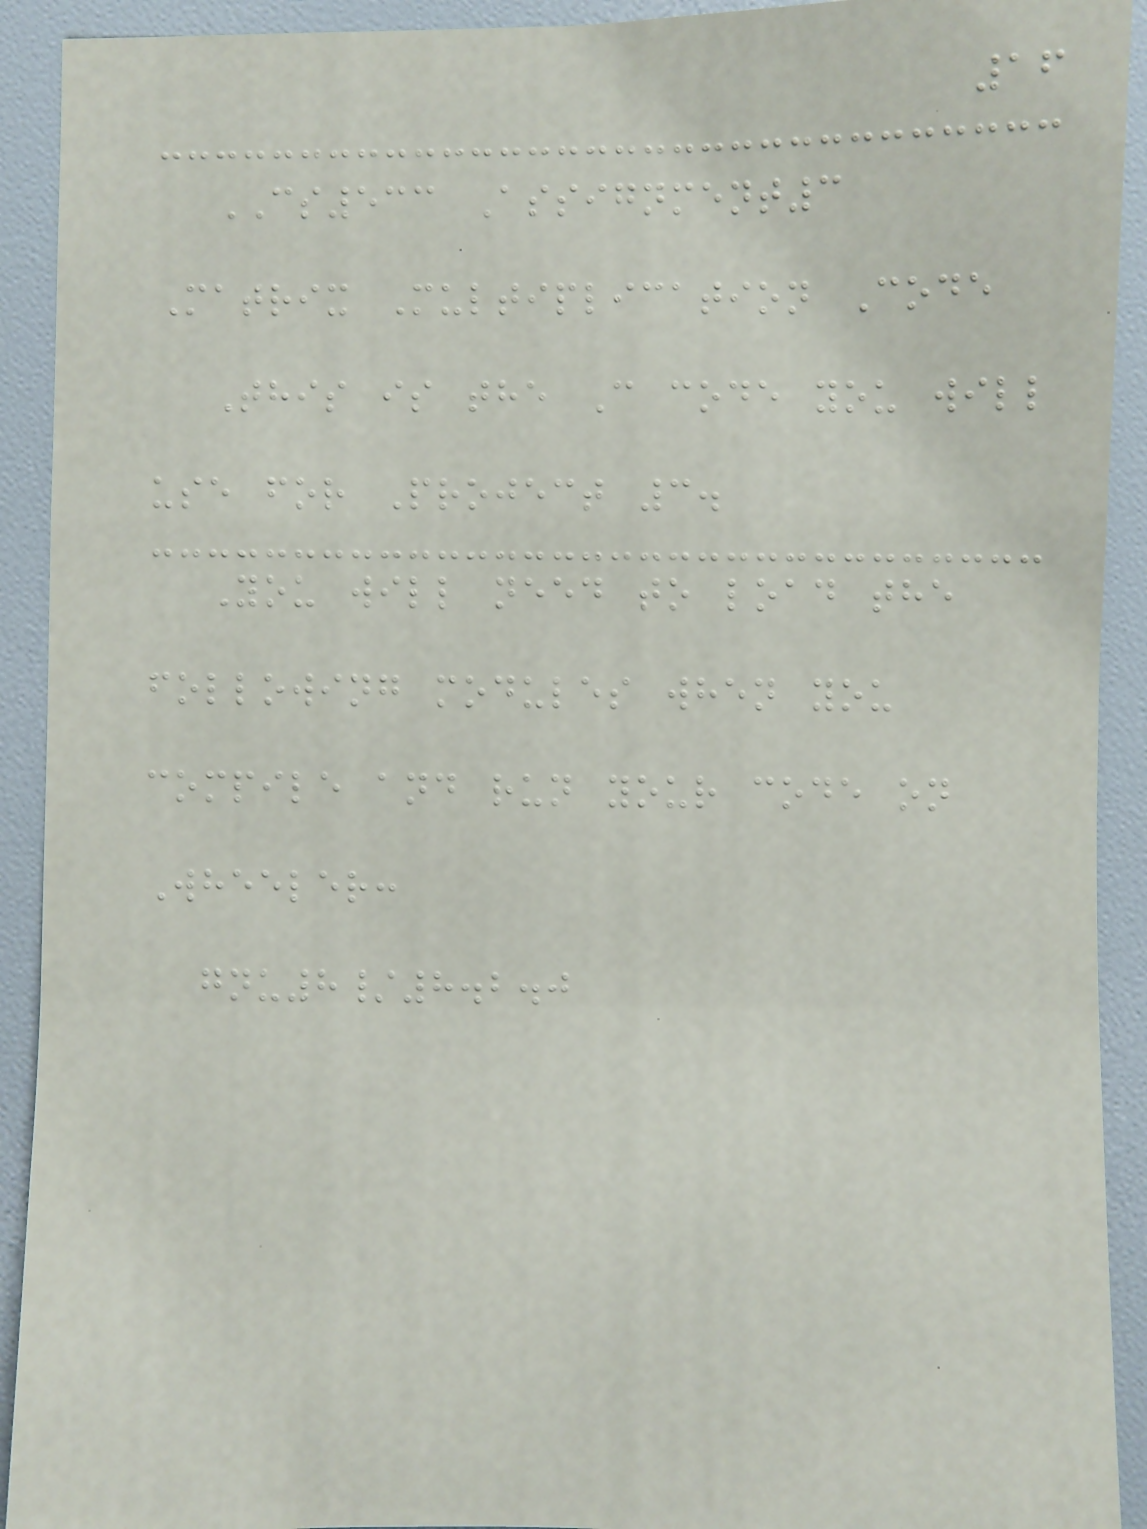16
CS533 Assignment3
Matrix Multiplication Code
This is the C code you will
use for Project 3.
You will need to load the
following modules when you
compile and run your code on
Wheeler:
gnu8/8.2.0
